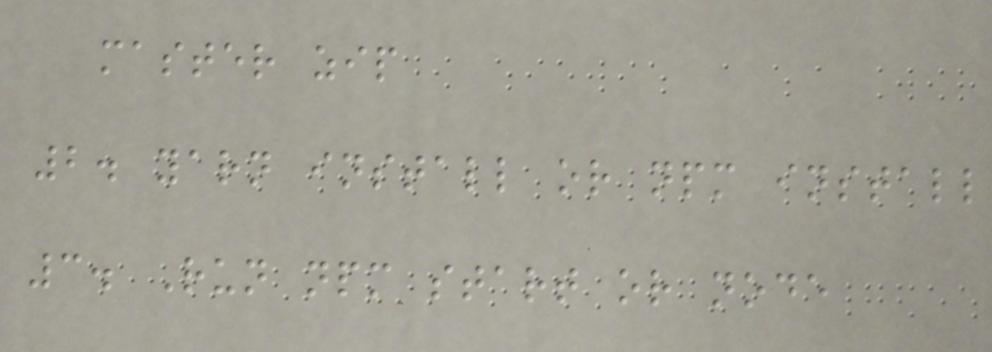master zip
2. yarn install or npm install
3. Run npm start or node
